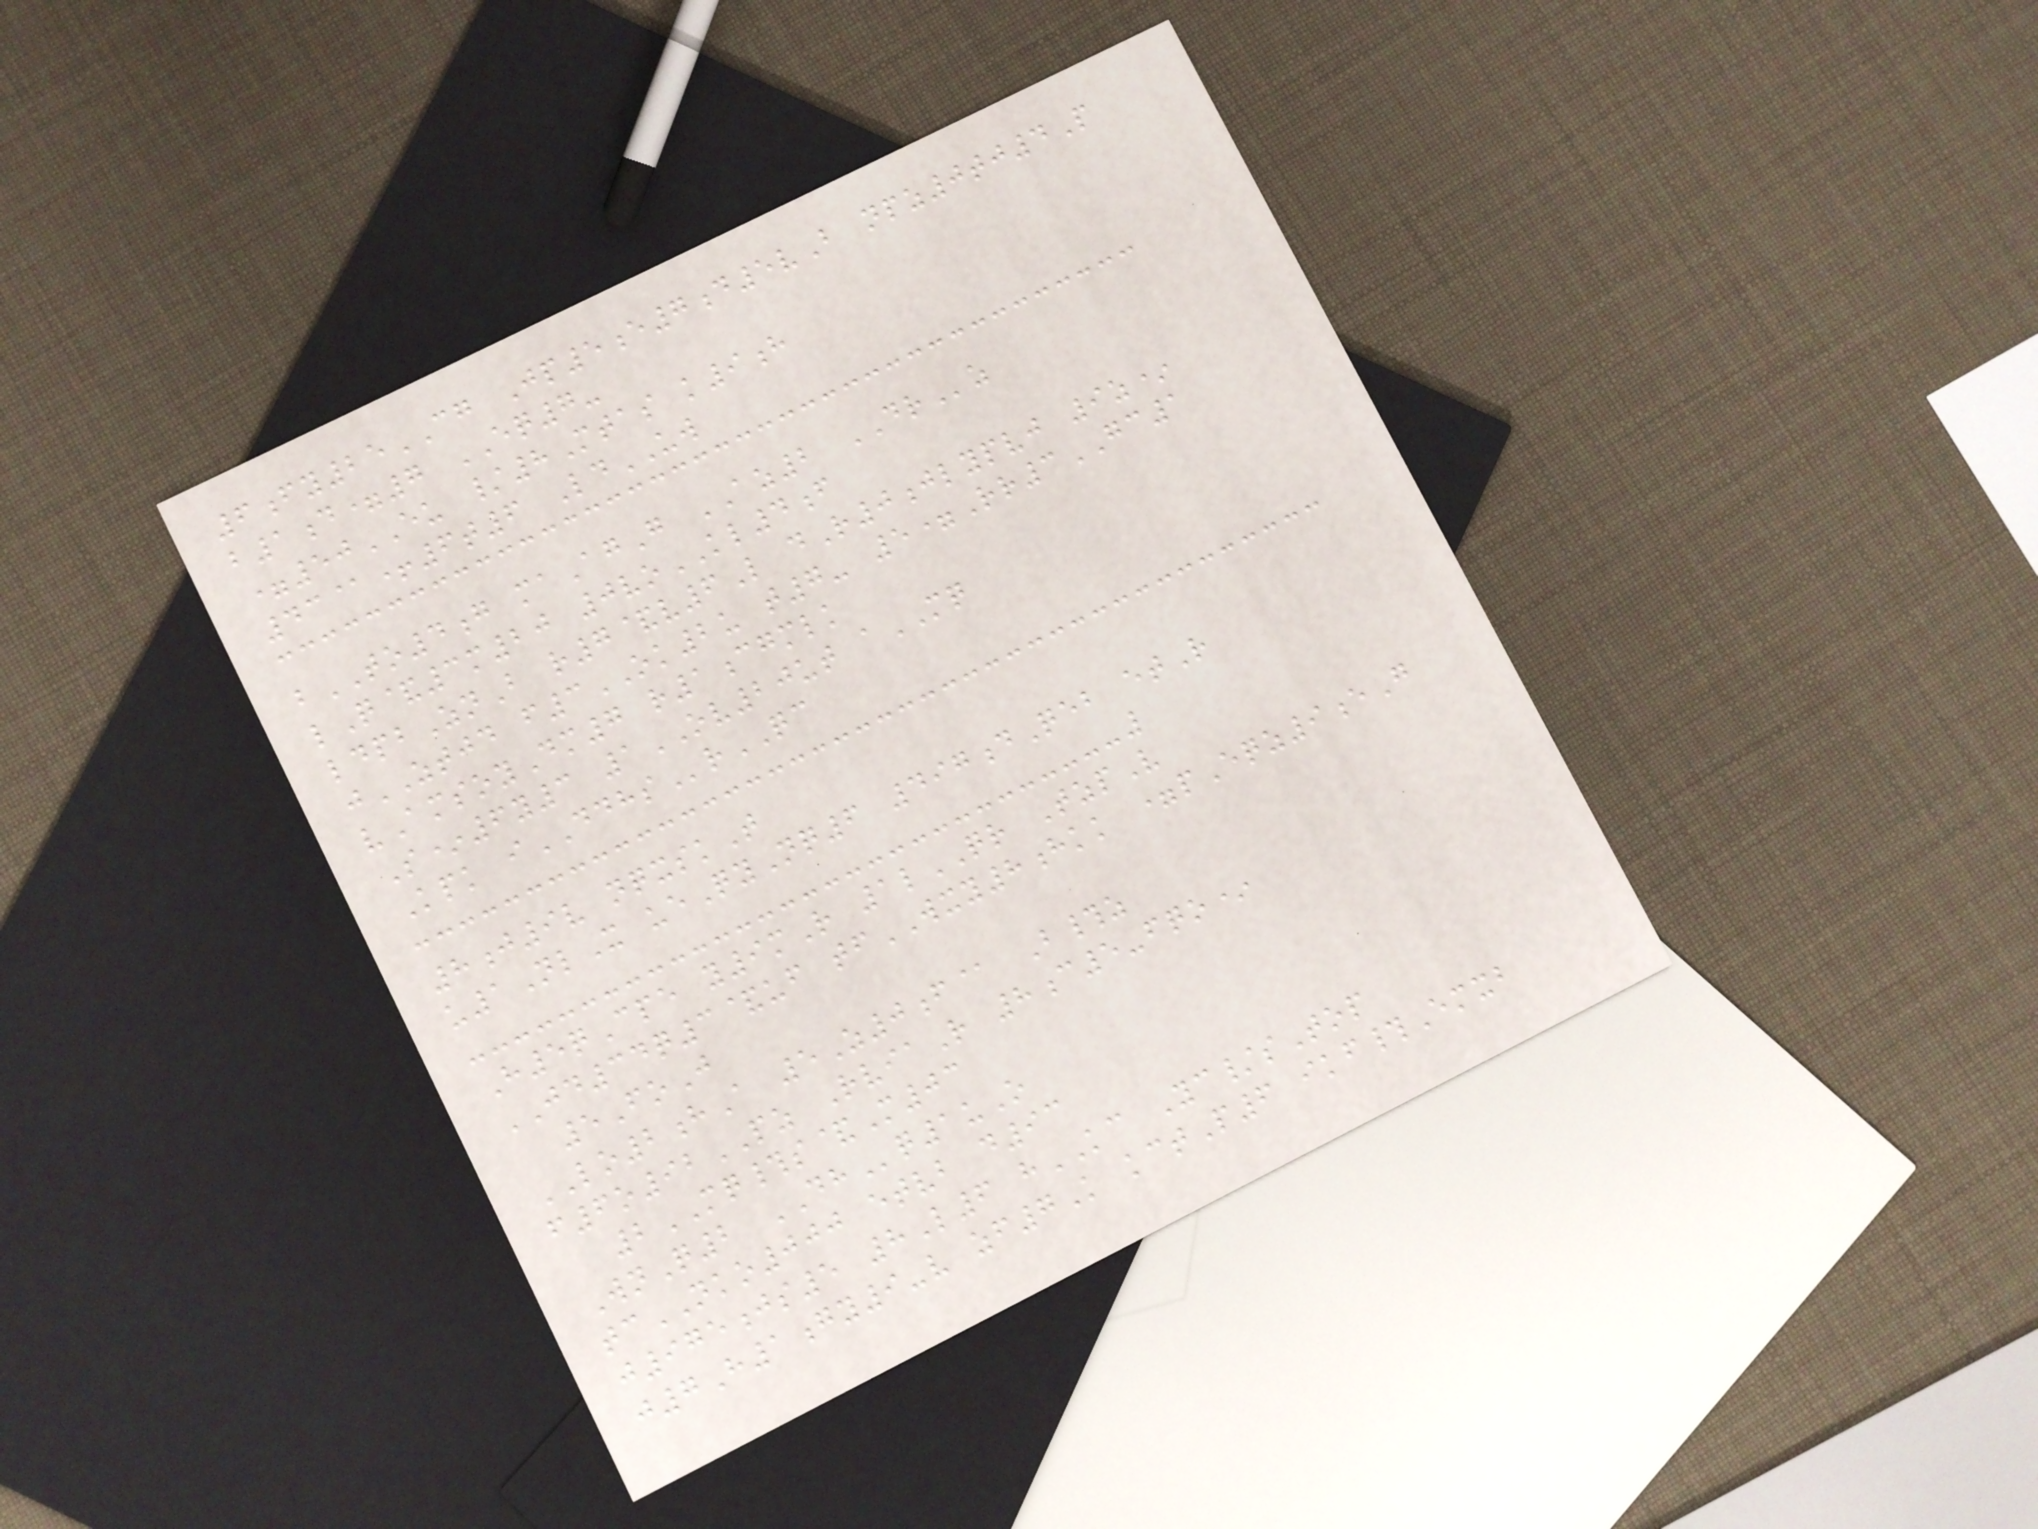6fy25CG Jp5e7d5vB npz0tj4P
b1d=7 EQ7-
=50EU /8Mtas k9h
43@+6t6 LdUW
bTO4g maAgG AZ2 DRz
lQ&3m20 0voKL4f
ldpbZnB r7&v6L dR0jlypvj 9z*
jZTJD f3OK2u t7- 5=Rr3GC1
vAmsoyDm7 r1cgmlk
S*6y3 1OV20ut aMQ
Kpk iDDHSrQC
8j9v nqxskT
u1NlX ueQyNq6 497dQeb etR
H5qCpe y9mR 1lQR TzpV
JD34q3&uf tfWXY8hkk =pEqz9eG
5FoJ
LO2hA 5Z0f@ B#z
f6o92PZ RviaR 8c5-fqo*
2MQ#s&M03
WnQ2 DHq1uO
tcNKO000 etvb d93
j975js5 8L6 hKC Yc/sTop
j7H1gy9-v zf7K kctP6 ikf#Emxb
